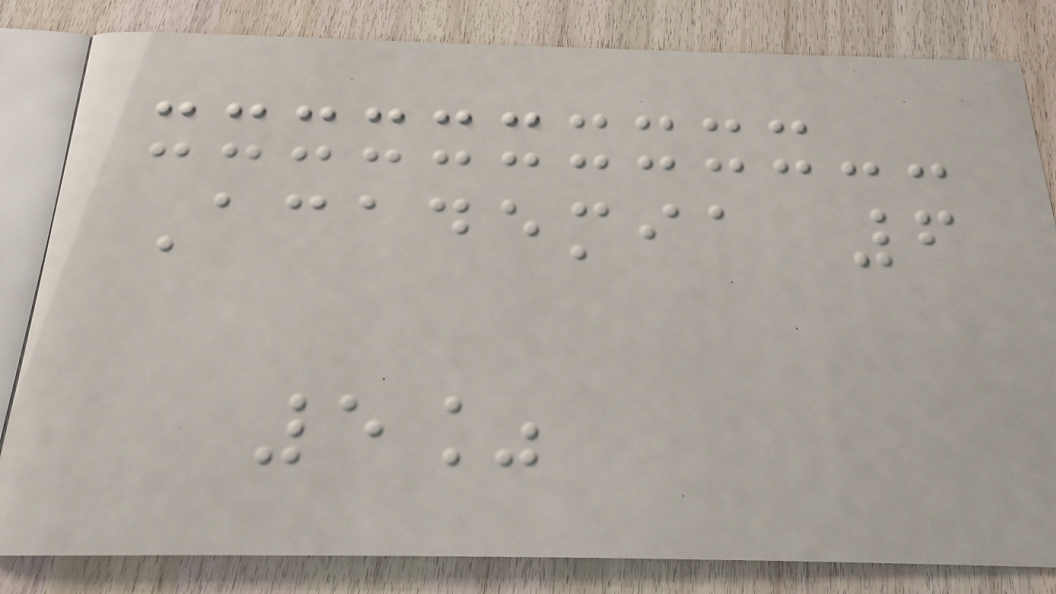Academia 6
5%
